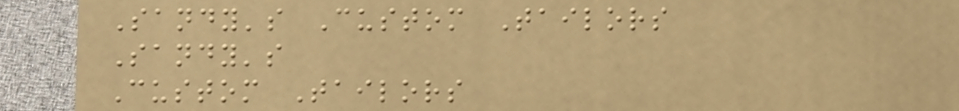Sandy's Custom Tailors
Sandy's
Custom Tailors
